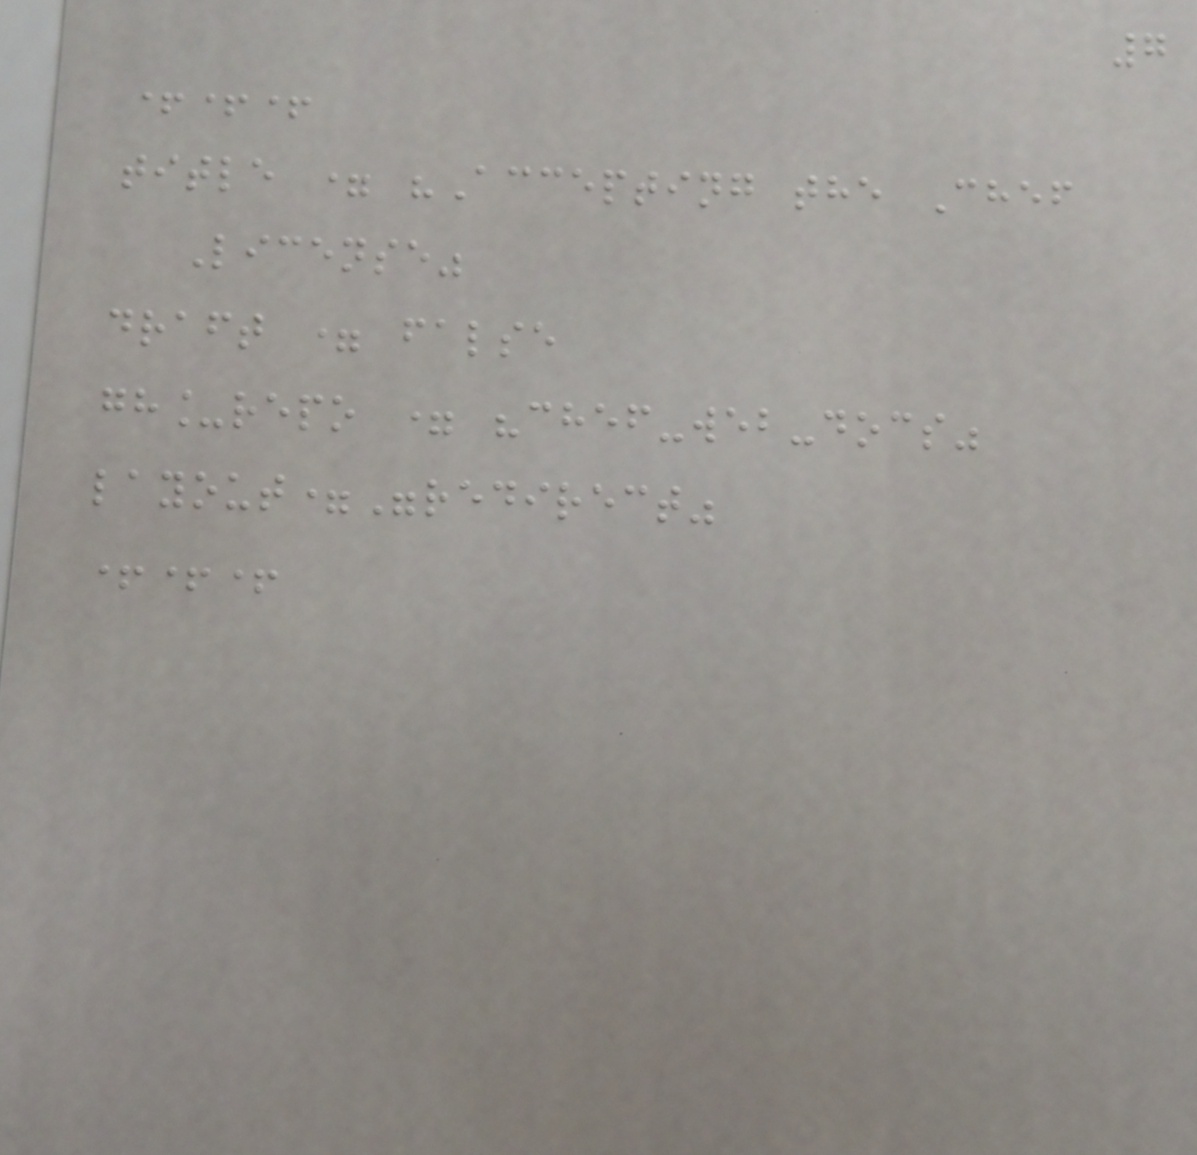7
+++
title = "Accepting the Chef
License"
draft = false
gh_repo = "chef-web-docs"
layout="redirect"
+++
